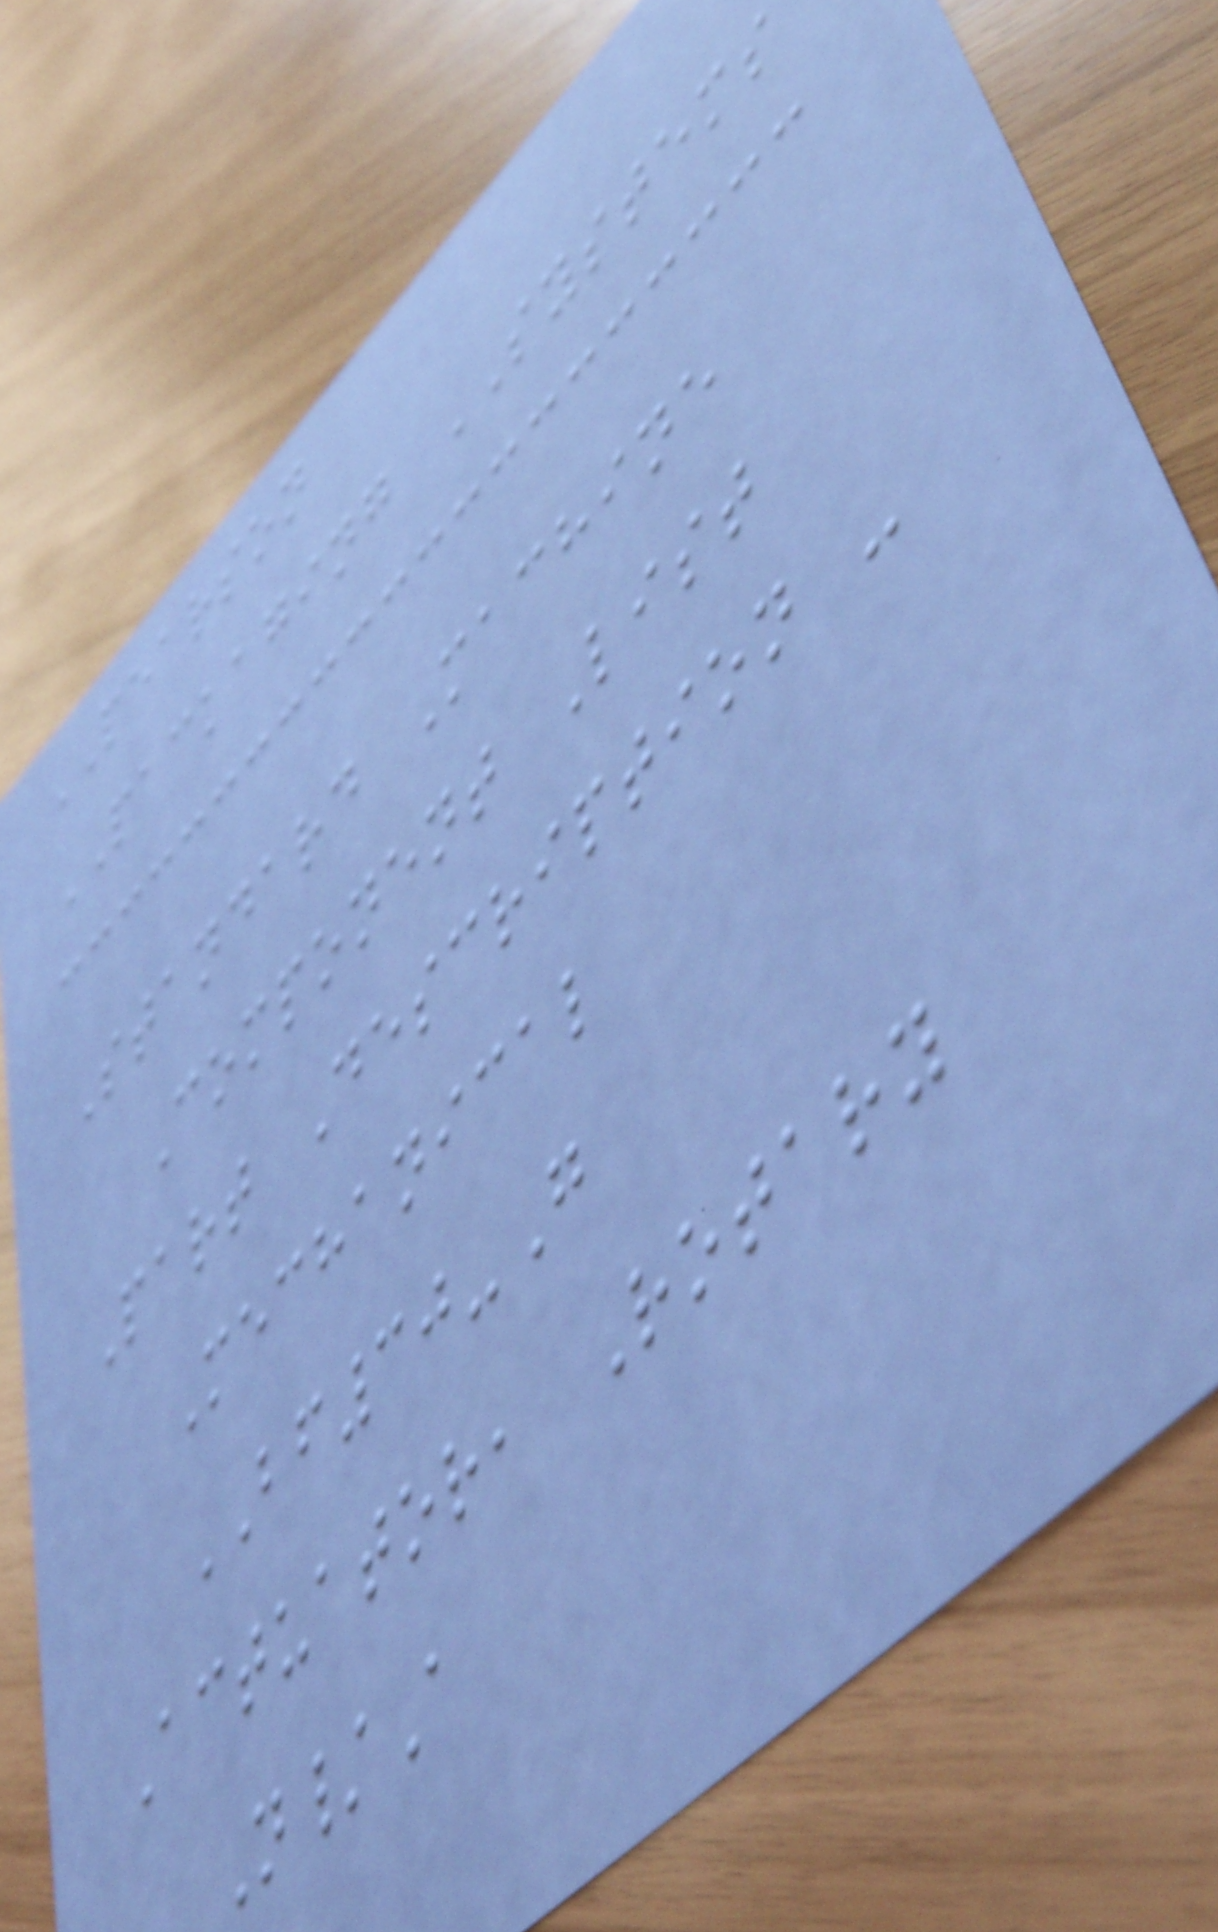PEARSON
PACKAGING SYSTEMS
Standard Machine
Component List
Part Description -
Mechanical
BF30-G
Actuator, Rotary
N/A
